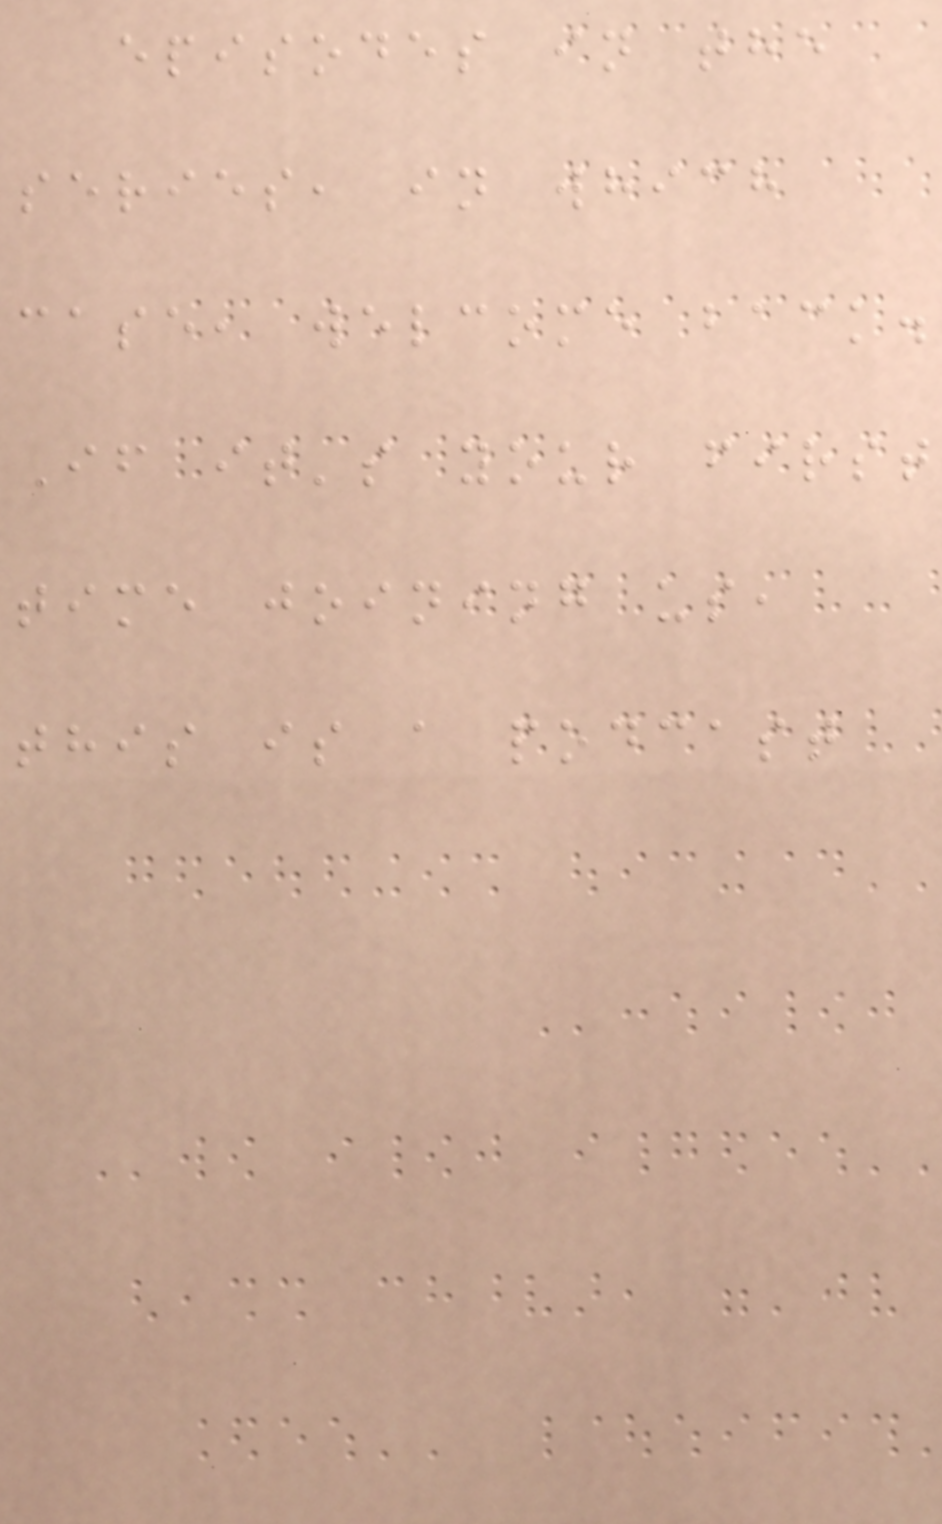episodes in the
series, in which
case, welcome back.
If it's your first
time joining us,
this is a podcast
